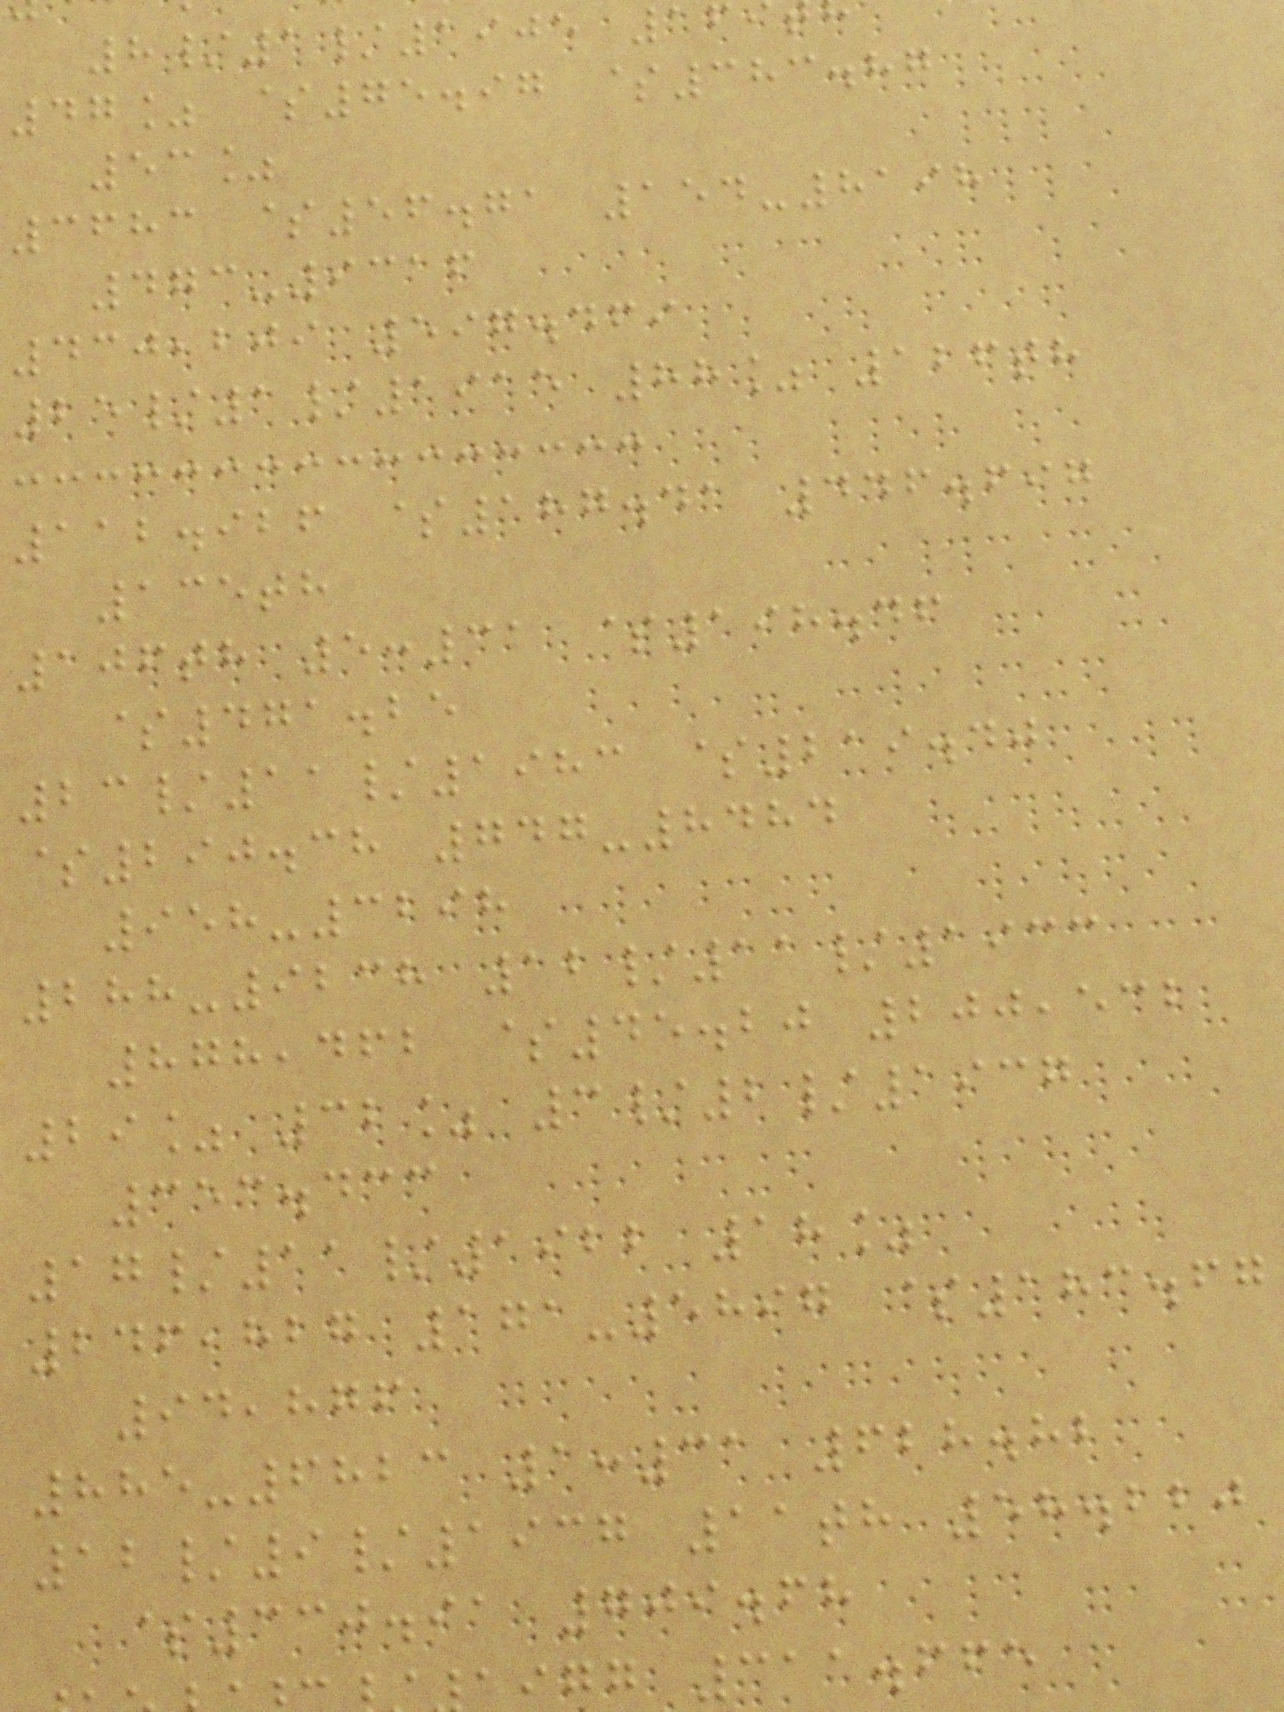8/1/1905 16
47% $75.97 $383.87
53%
3683 $56.71 154-8198
473-9316
430,209 597.469
25/1/1915 88% 126th
112.926 $187.41 446.697
135th
106th 5:31 $198.46
$471.25
23/11/1983 $219.40
$290.38 747-8484
958-3298
288-9238 12/11/1933
878,462 $45.20 200,532
29% 32% 3/2/1937
353.433
17/11/1922 18%
246,827 171-5897 $183.67
94,876
885-6823 1:31 628.82
12/9/1937 11th 58.220
$330.91 709.68
gg 311.665
